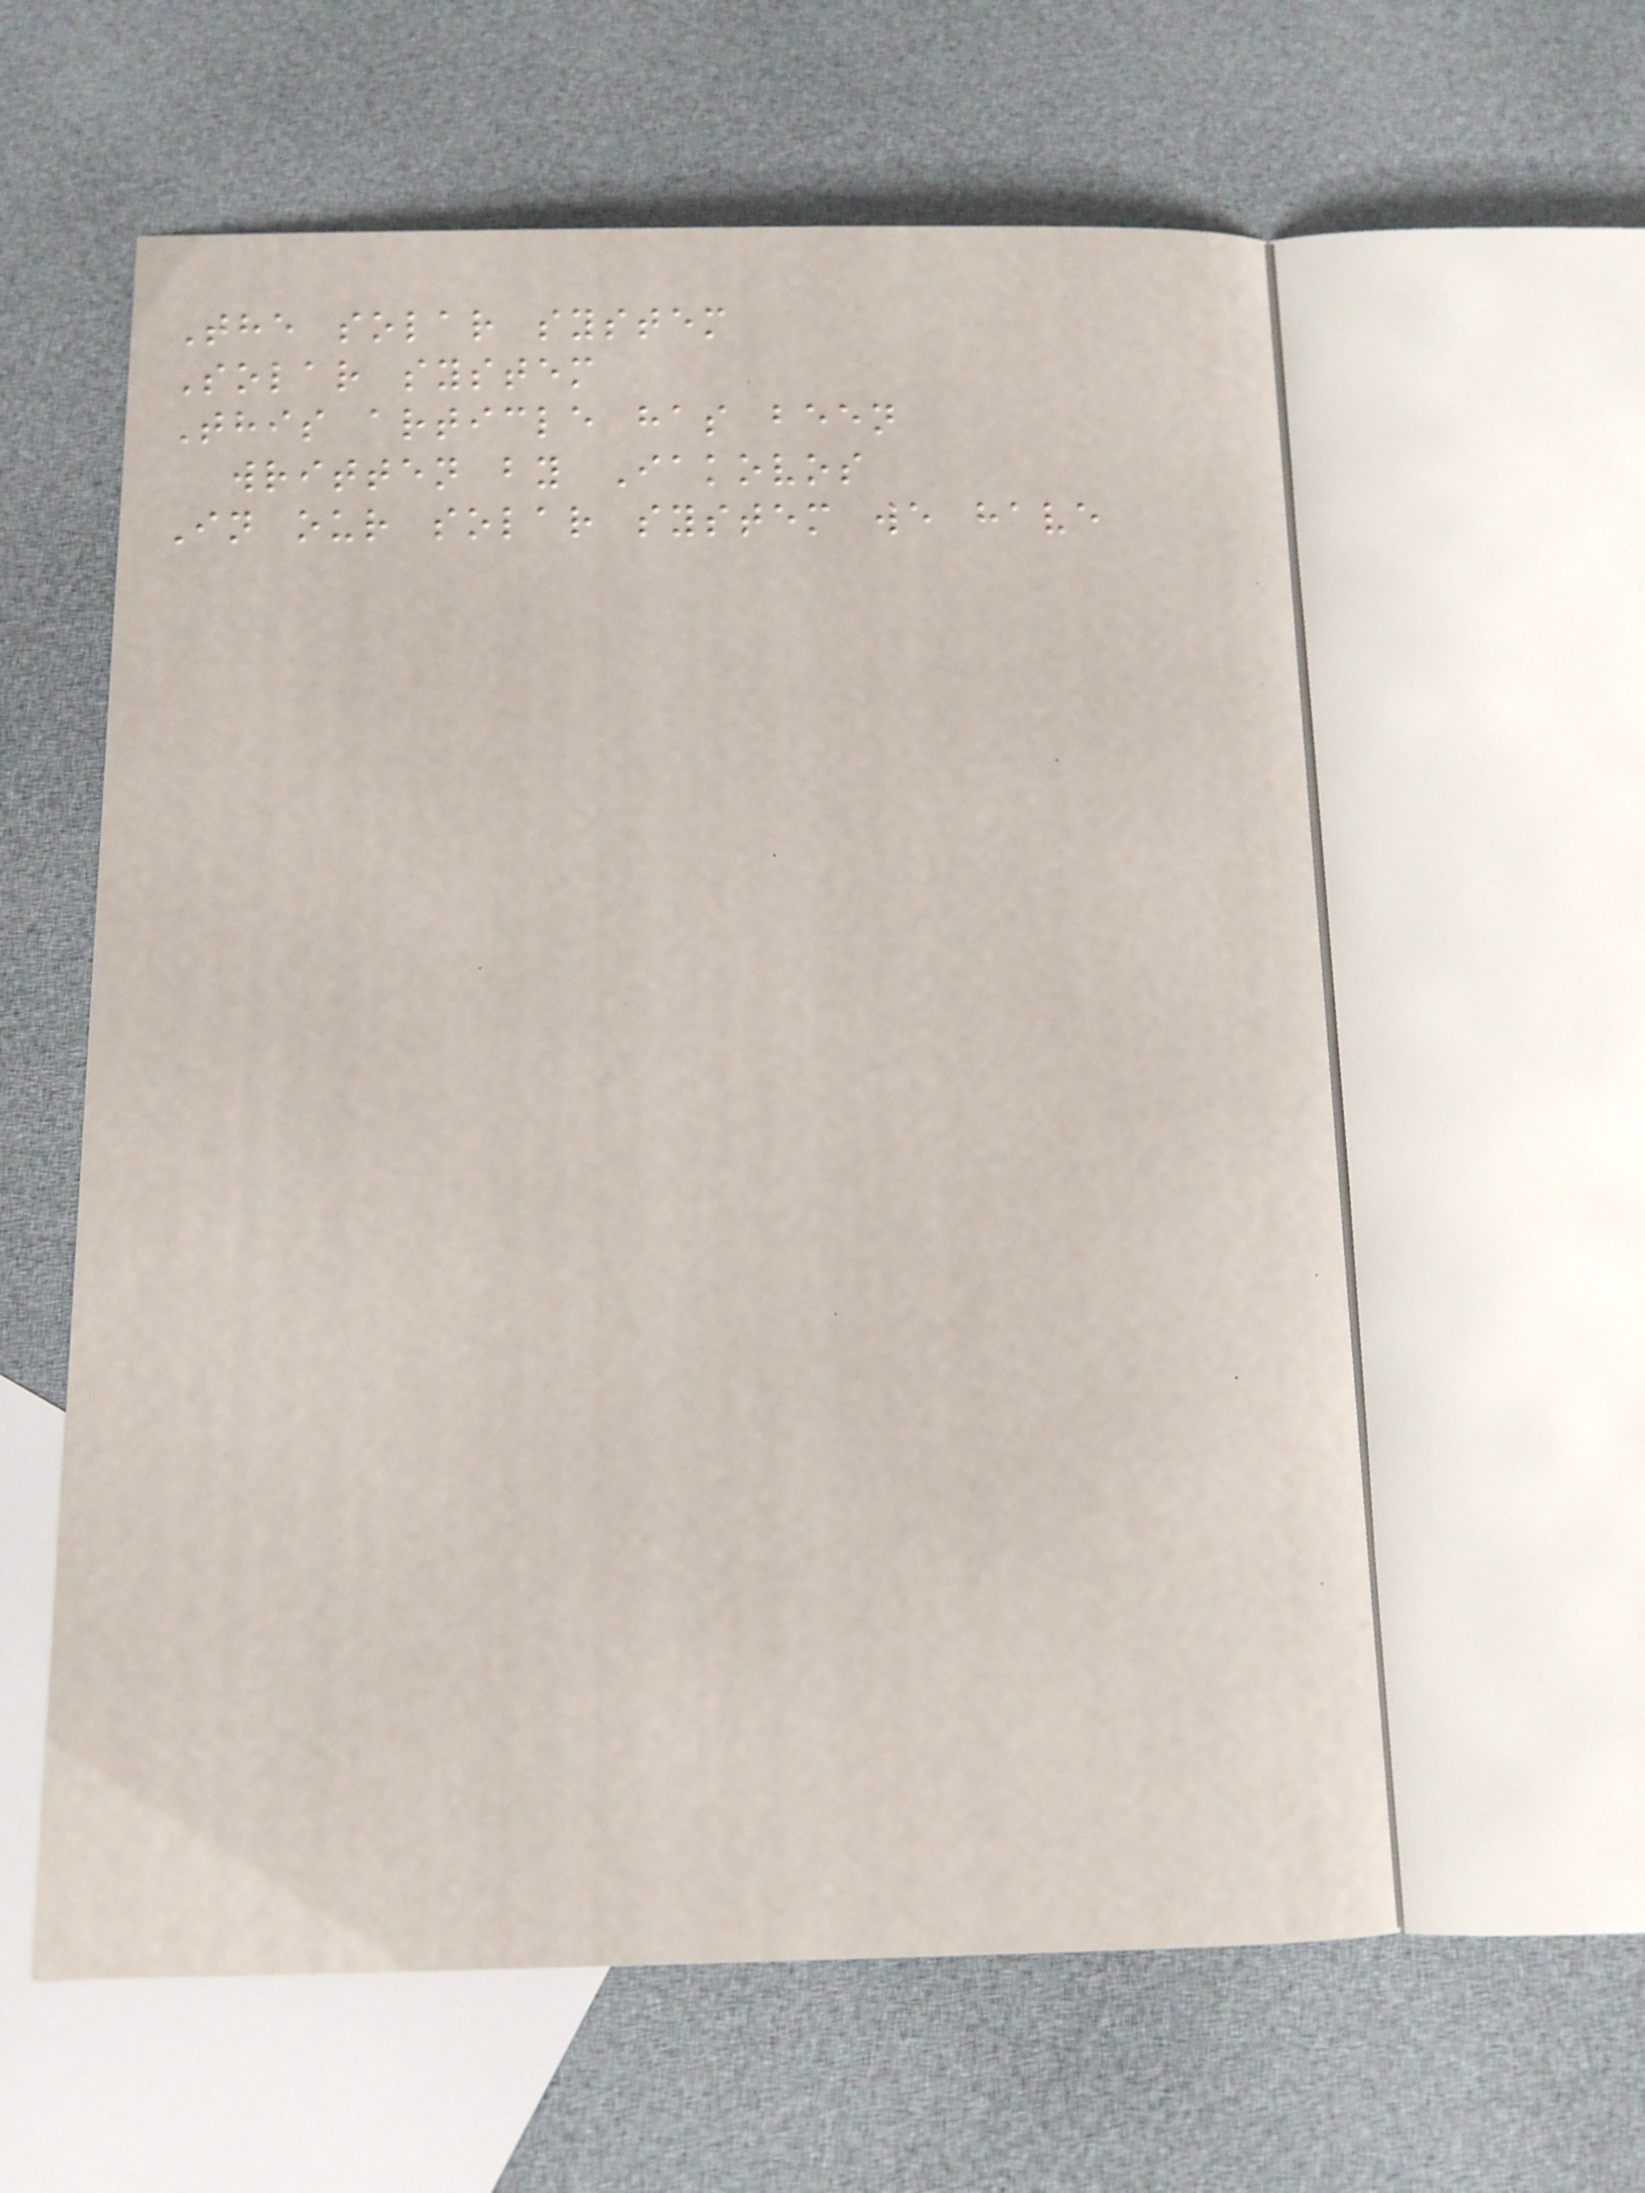The solar system
Solar system
This article has been
written by Iakovos
In our solar system we have
